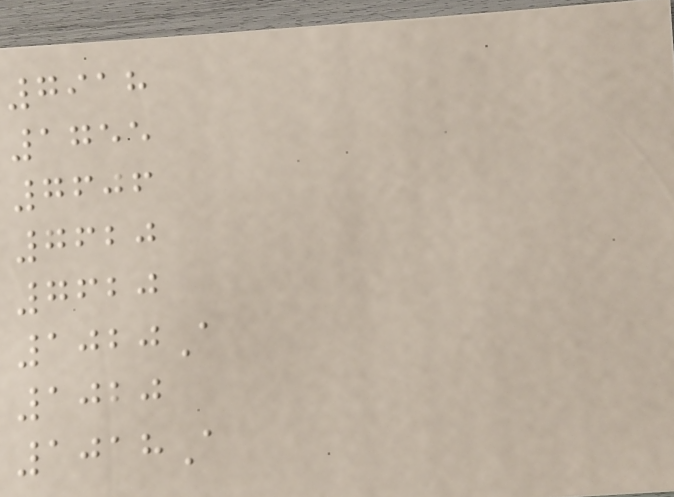7918
1755
7606
7620
7620
1020A
1020
1018A
